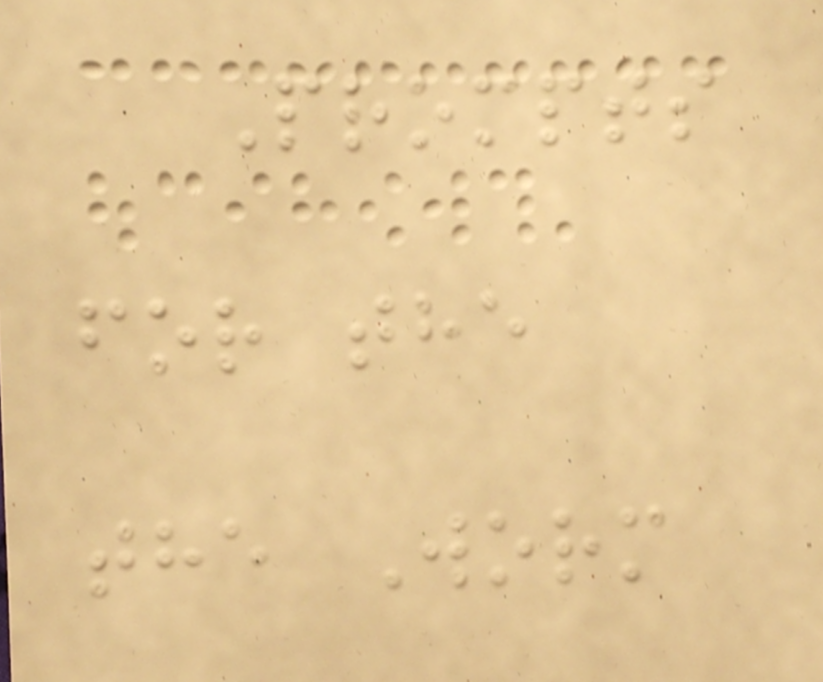Prompts
for the
the Worm
